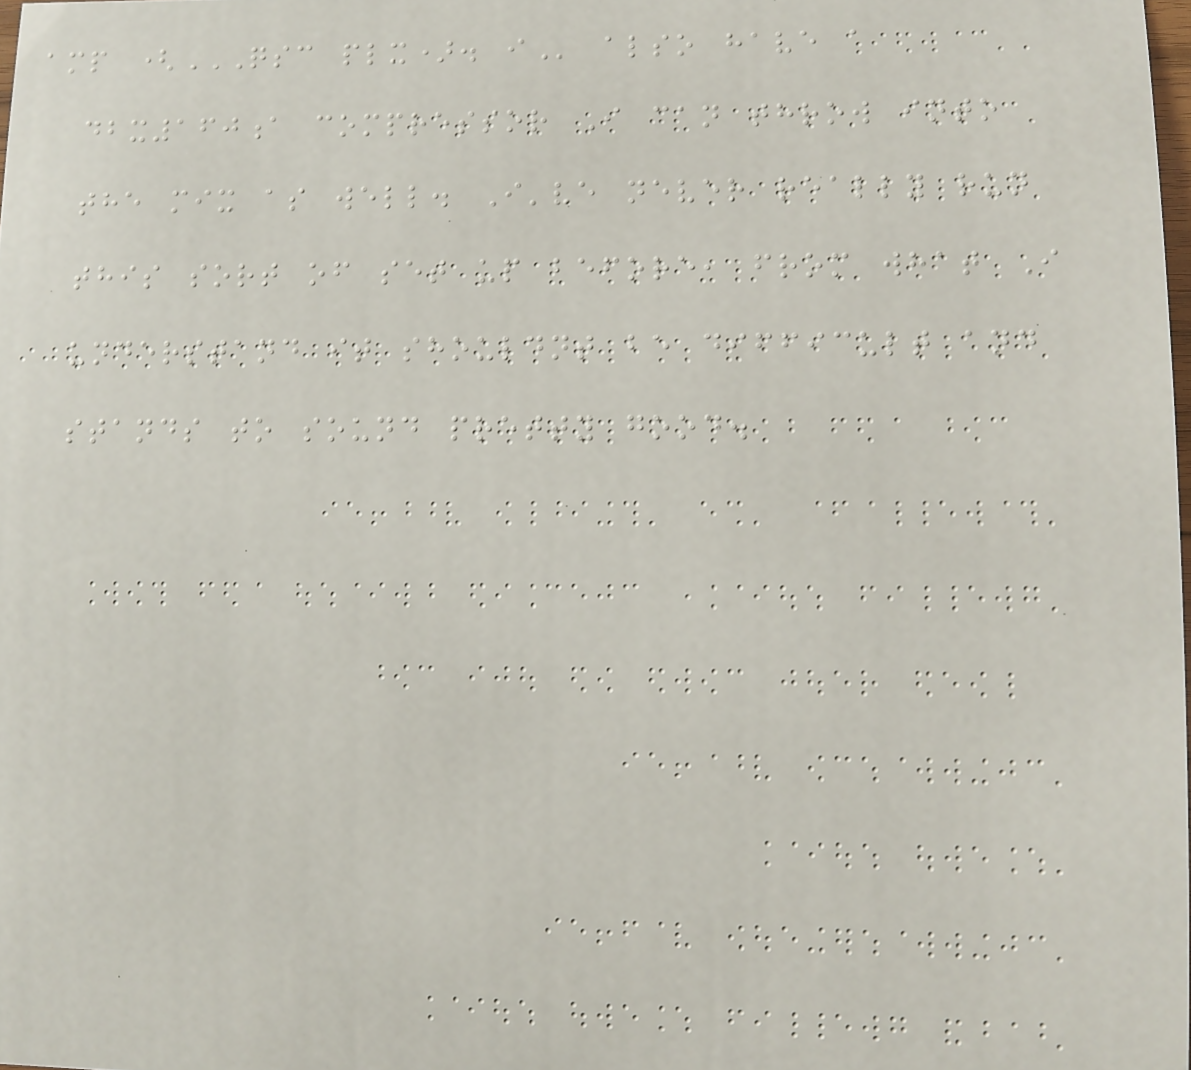amp (QSC PLX). I also have a
dbx160a compressor I can throw into
the mix as well. I've never really run
this sort of set up before, from what I
understand it shouldnt be difficult and
stands to sound pretty good.
